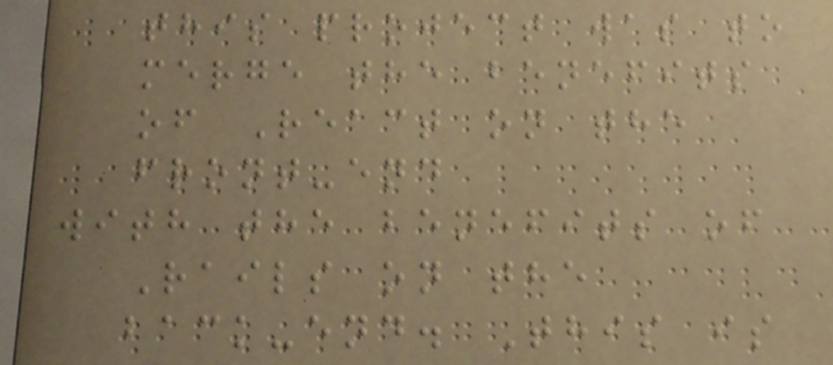this project was to
merge the benefits
of React on the
front-end
with the benefits of
Rails on the
back-end. This is
